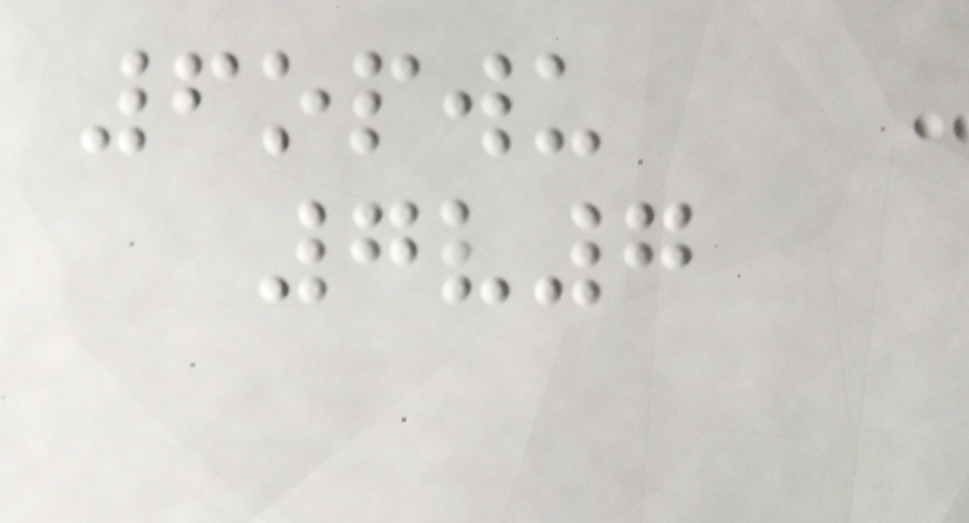6opwu
7v7
